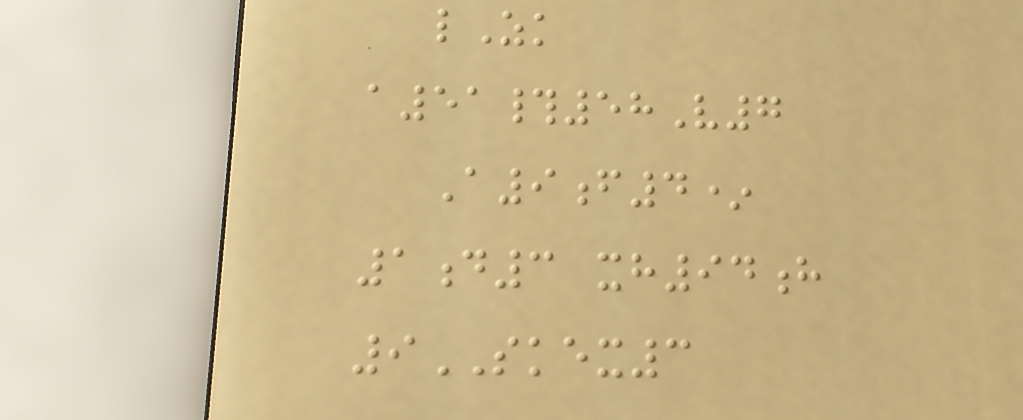lZk
a51#58V7
A9f4*
1d3 xh94h
9SKEX3
